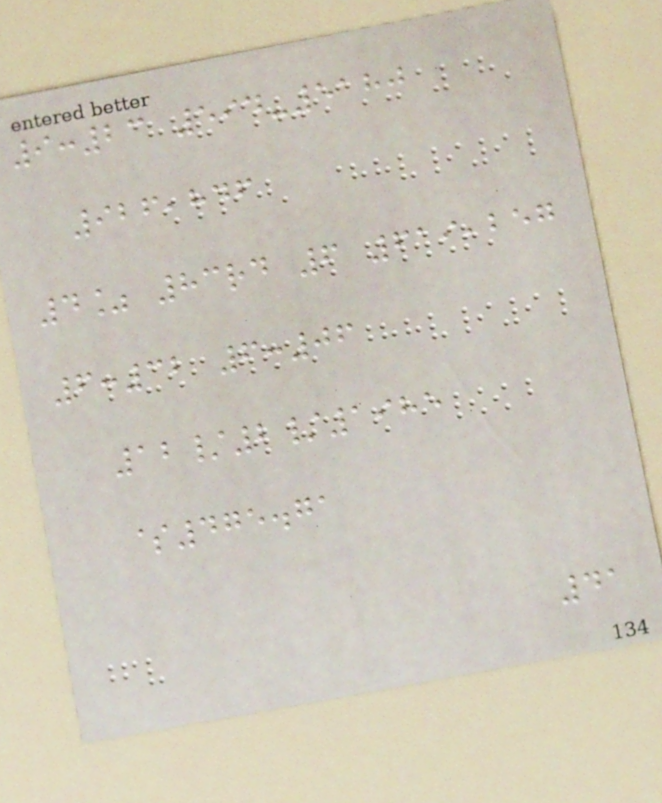9:23 594-5180
926,846
4% 83rd 6 619,257
6:32 6:06
12/2/1985
$475.71
41
